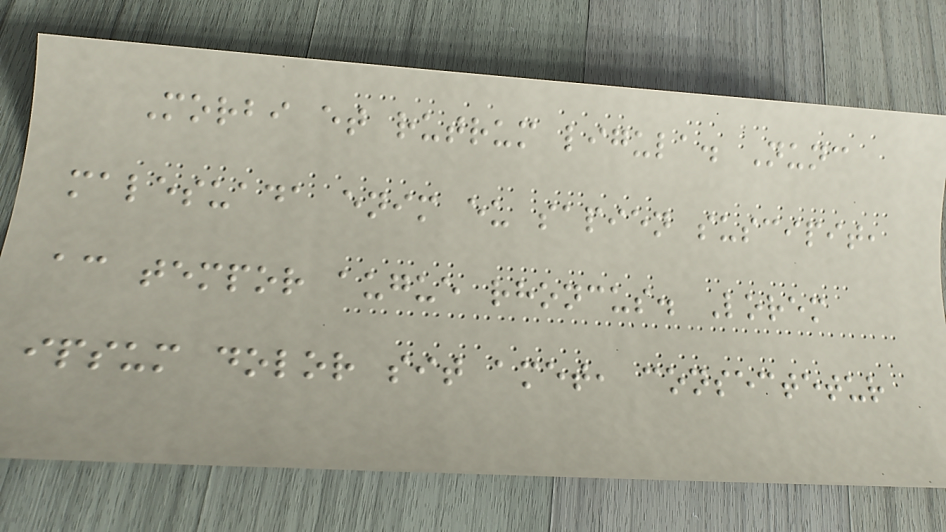Morbi et rutrum ligula. Nunc
malesuada enim eu sapien suscipit,
ac tempor augue rhoncus. Lorem
ipsum dolor sit amet, consectetur
